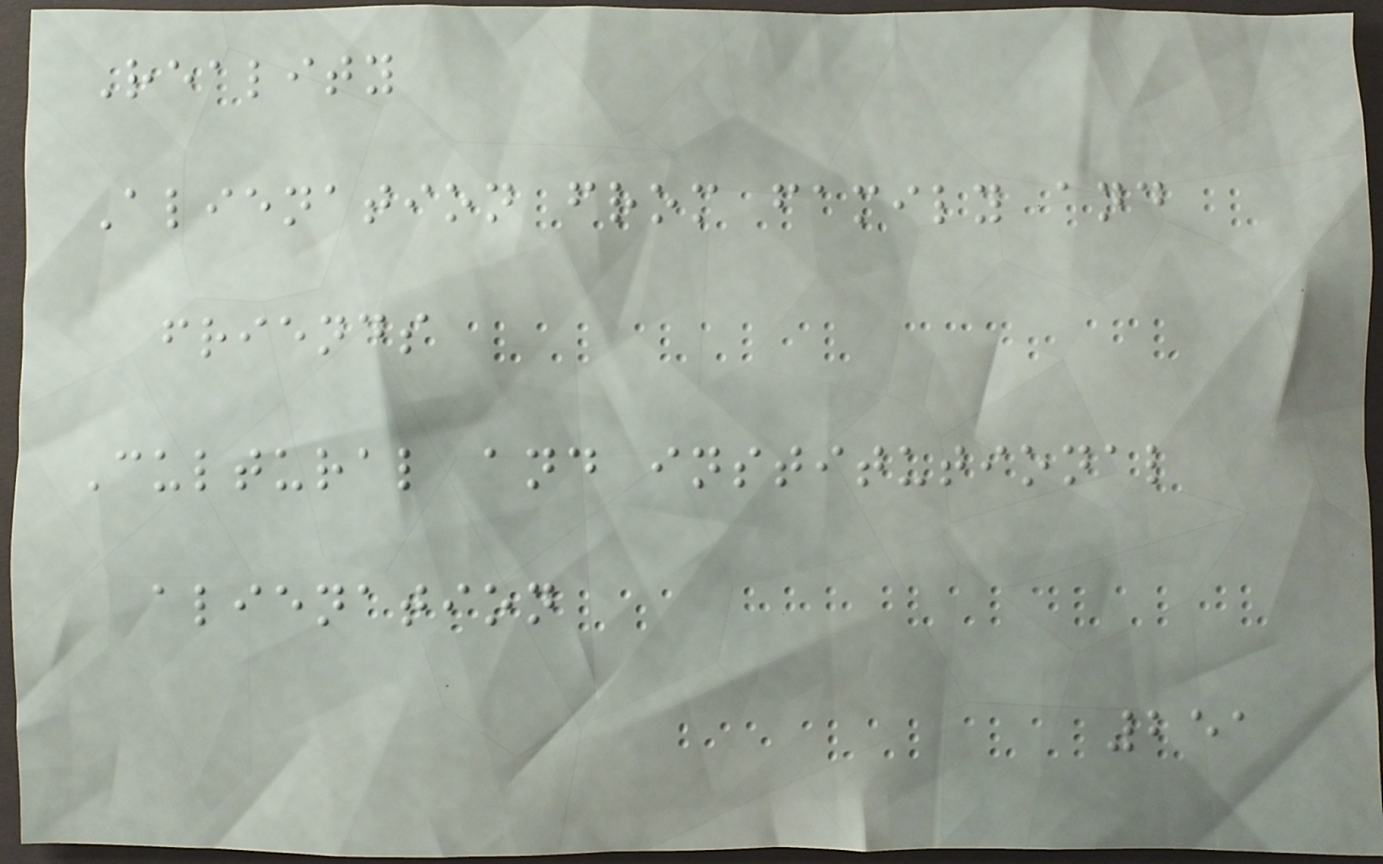Reality
Alienation from family and
friends
Cultural and institutional
alienation
251
